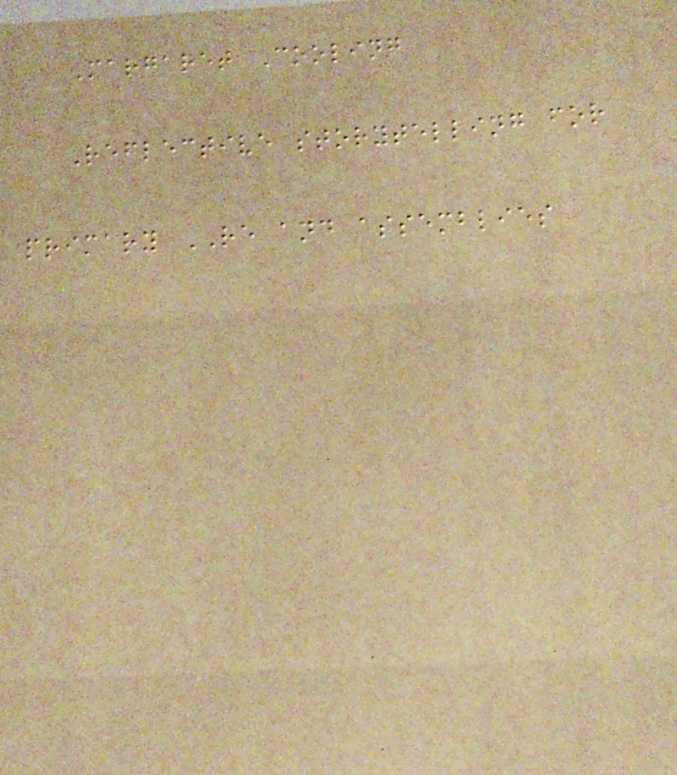Margaret Cooling
Reflective storytelling for
primary RE and assemblies
